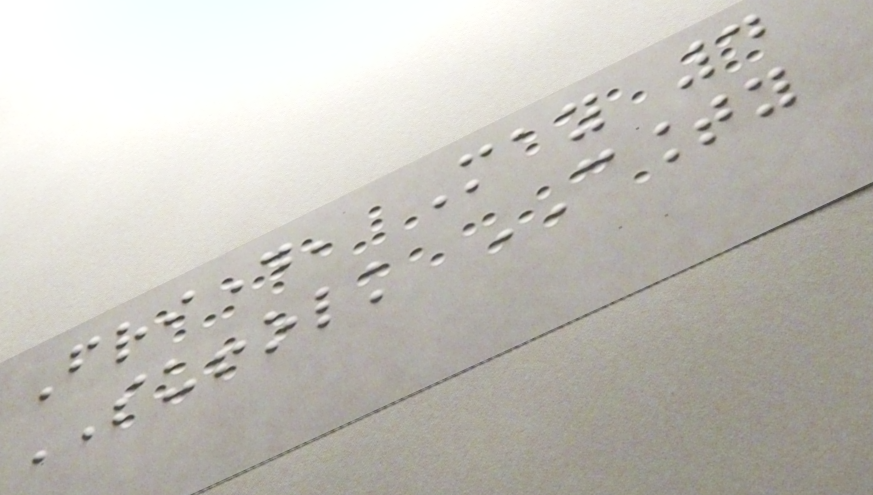Friday, May 4
SUFFOLK COUNTY
